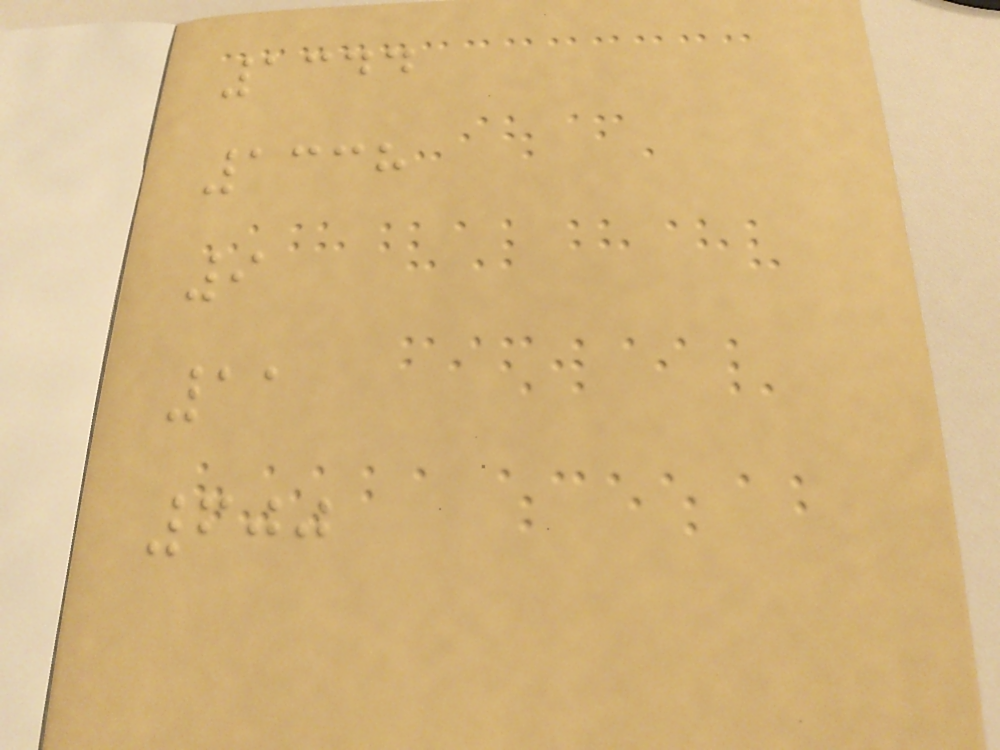1344
1338
9
11
600
